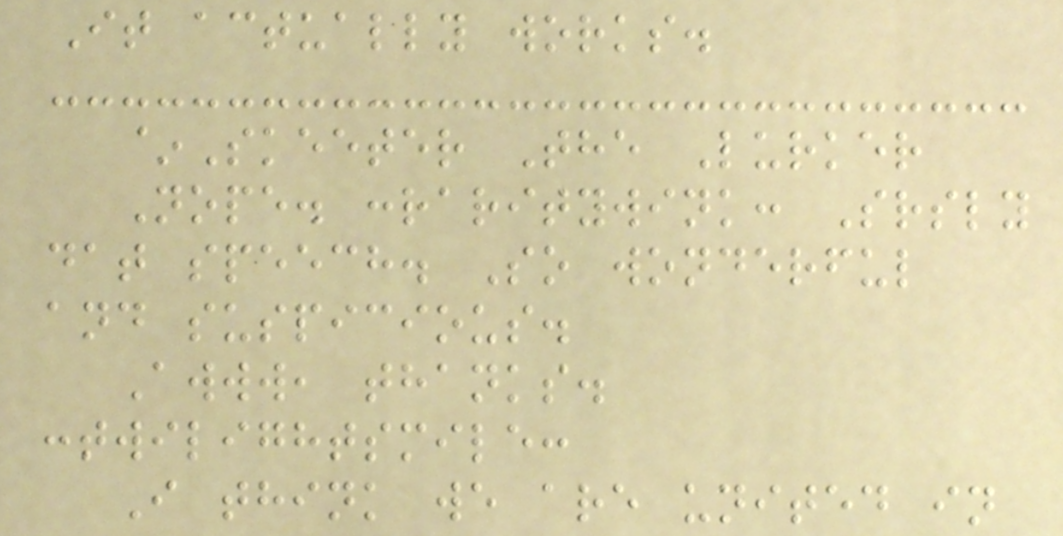It actually works.
~Skeeter The Lurker
Nope. :raritywink: Srsly
dat speech. So wonderful
and suspicious.
Awww, thanks.
:twilightsmile:
I think we are united in
